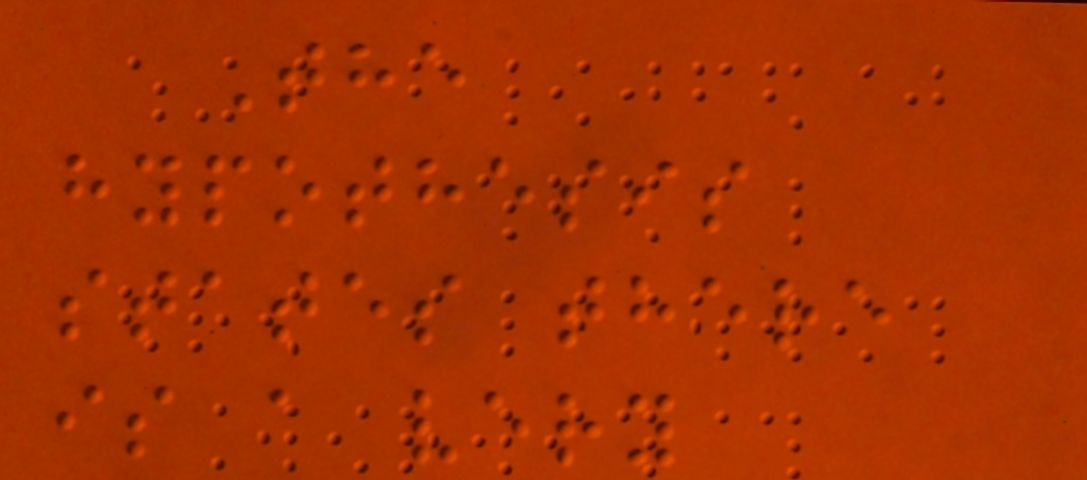The
hypothesis
states there
is a very
